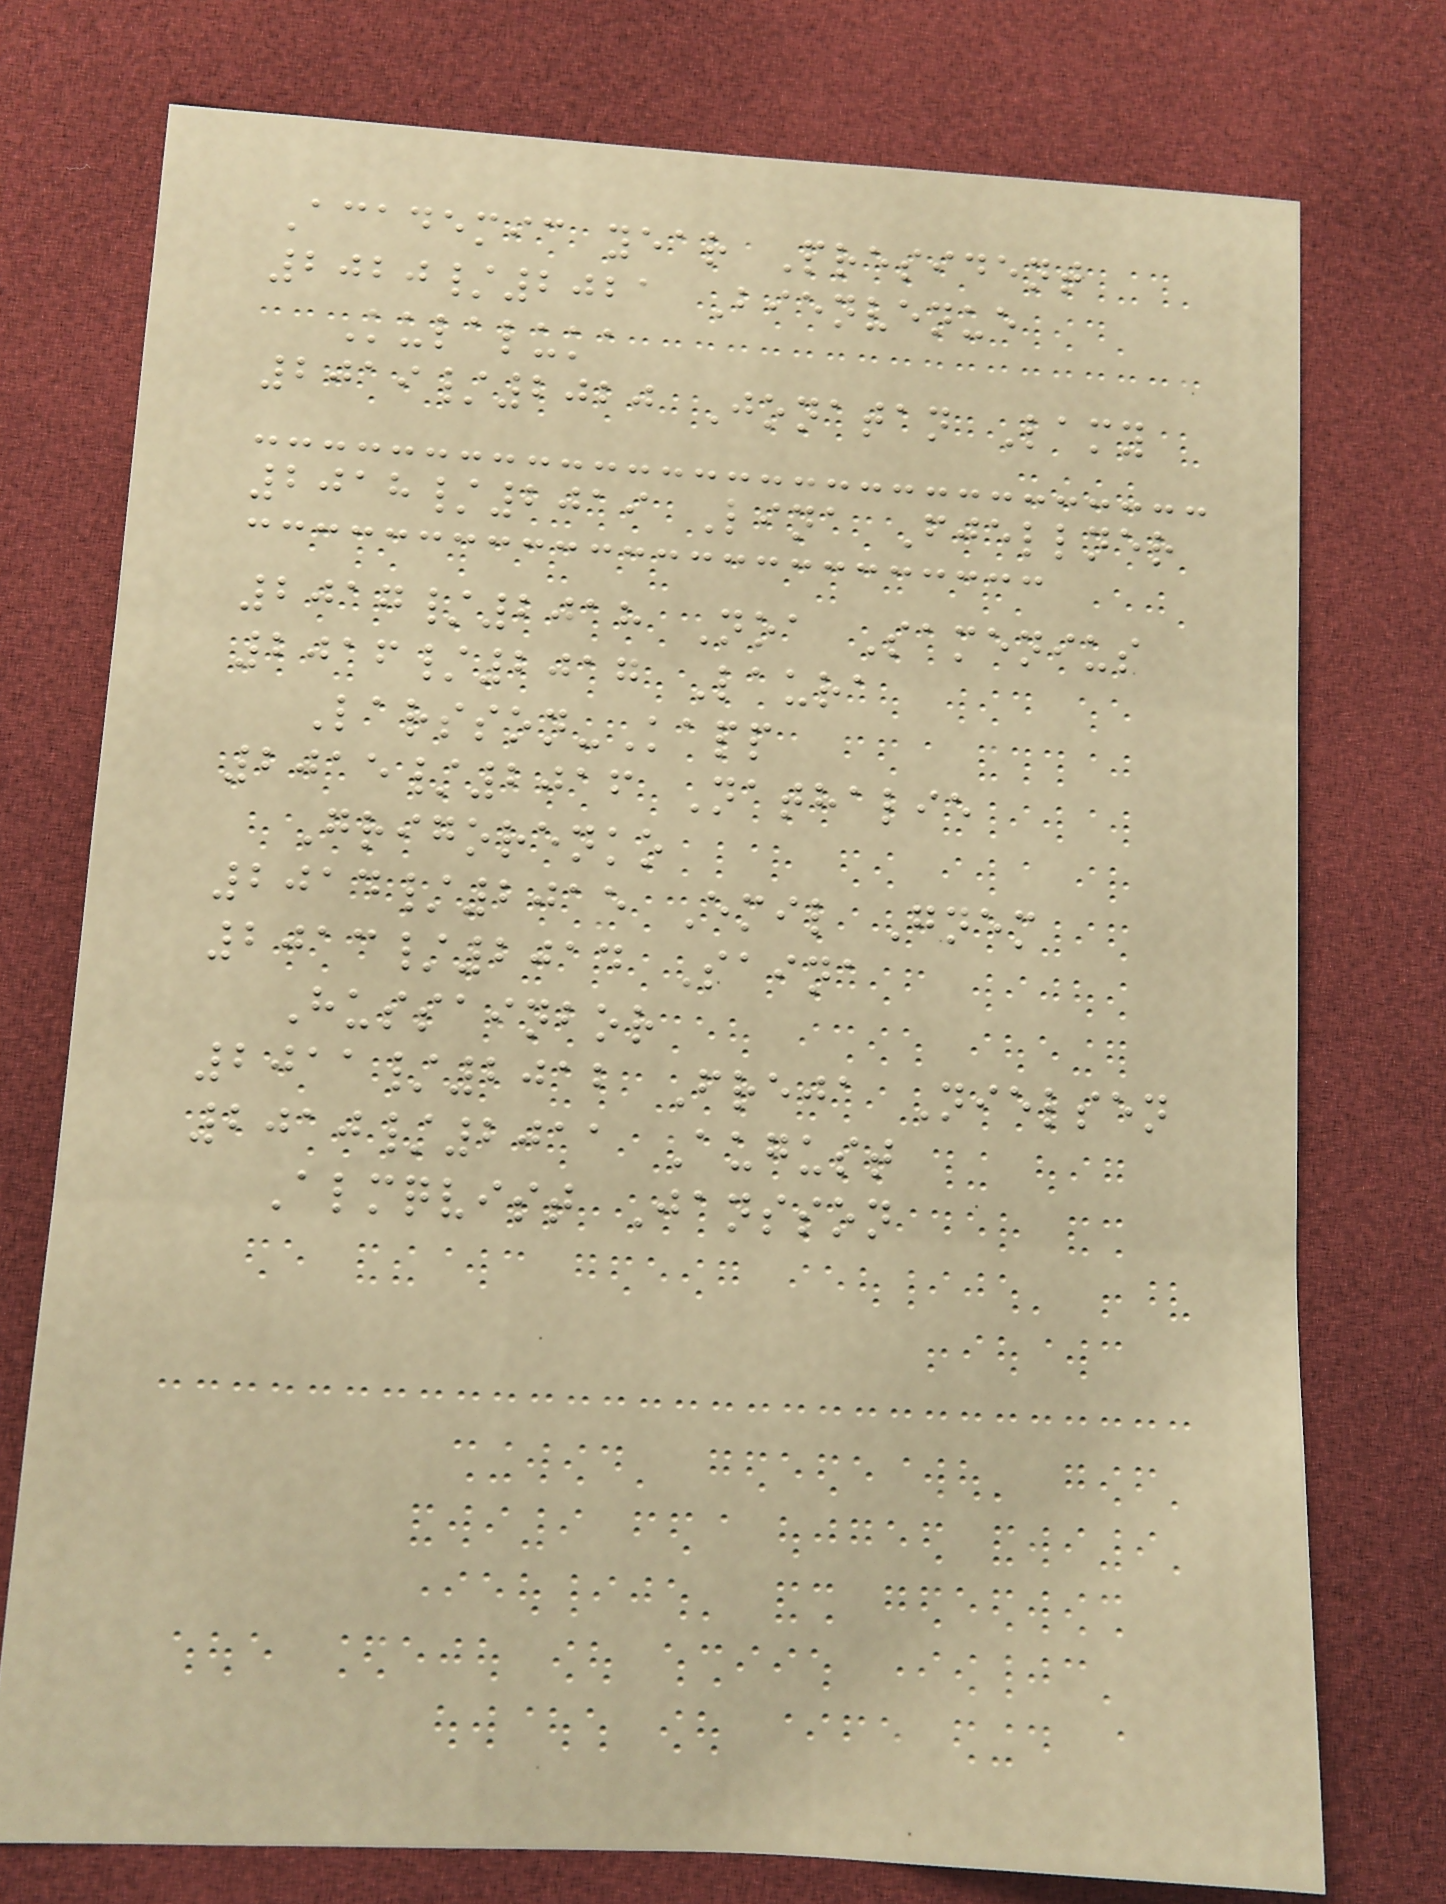Academic year President
2020/2021 Bienvenue
Kulaluka
2019/2020 Jonatan Lamy
2018/2019 Lina Fjellner
2017/2018 Noa Samenius
2016/2017 Laura
Larsson-Kapp
2015/2016 Nathalie
Grigorenko
2014/2015 Emil Gnem
2013/2014 Saina
Hussainbor
2011/2012 Freja Nielsen
2010/2011 August
Almqvist Jansson
